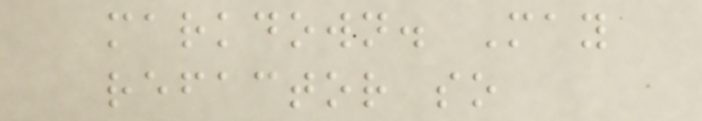markdown. May
refactor so
